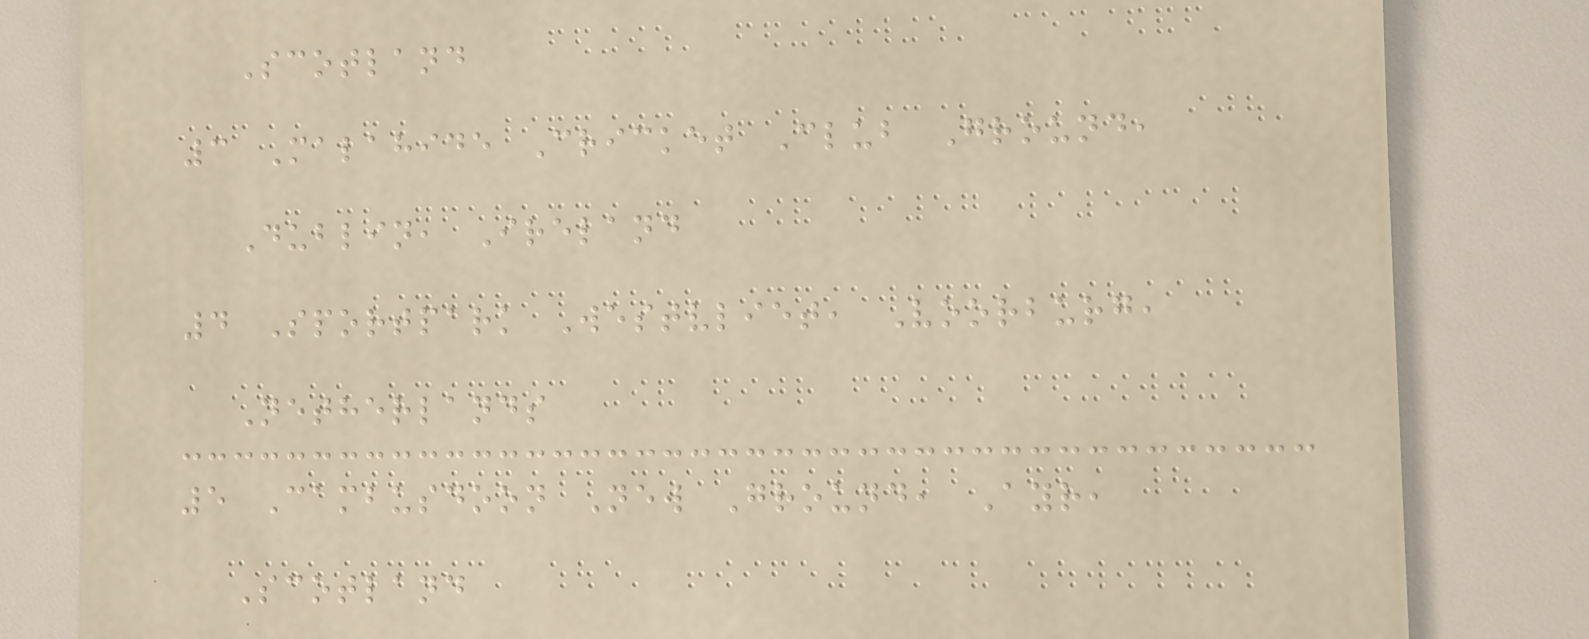Scotland
3 Malahide Cricket Club Ground,
Dublin, Ireland
4 Sportpark Westvliet, Voorburg,
Netherlands
5 Cambusdoon New Ground, Ayr,
Scotland
